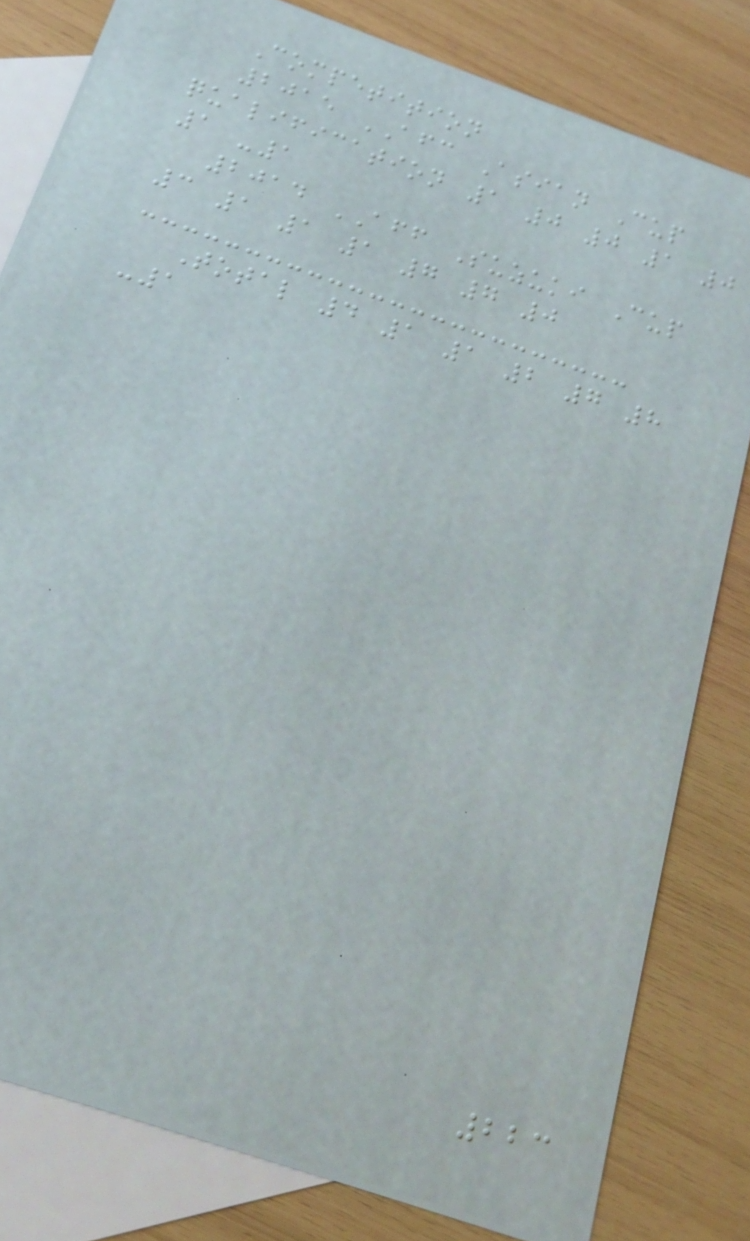Competition
2015 AFC Asian Cup
qualification 1 0 0 1 0
1 -1
2014 AFF Suzuki Cup
3 1 1 1 7 7 0
Total 4 1 1 2 7 8
-1
223
